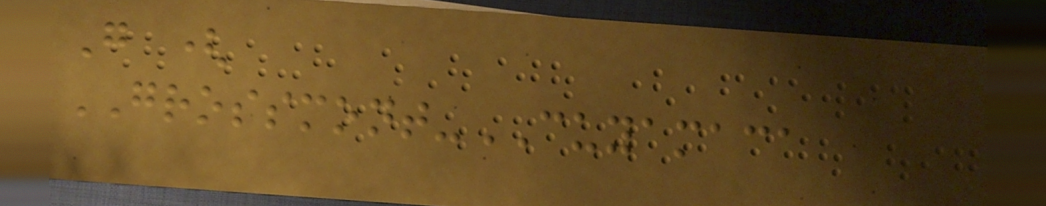G (
GROSSMONT-CUYAMACA
